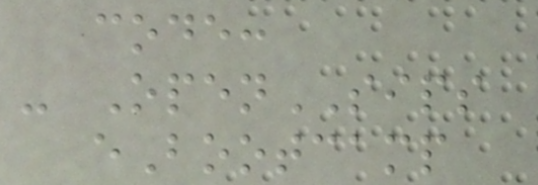code:
- OpenSIPS
eBootcamp
